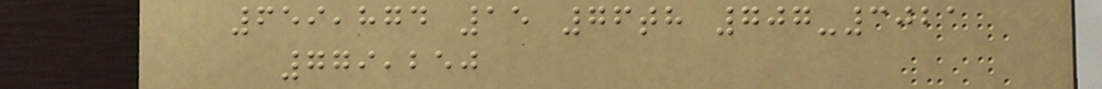659,874 15 76th 707-3021
779,250
